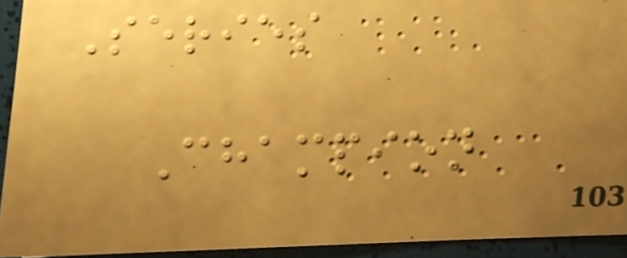Series
Champion
